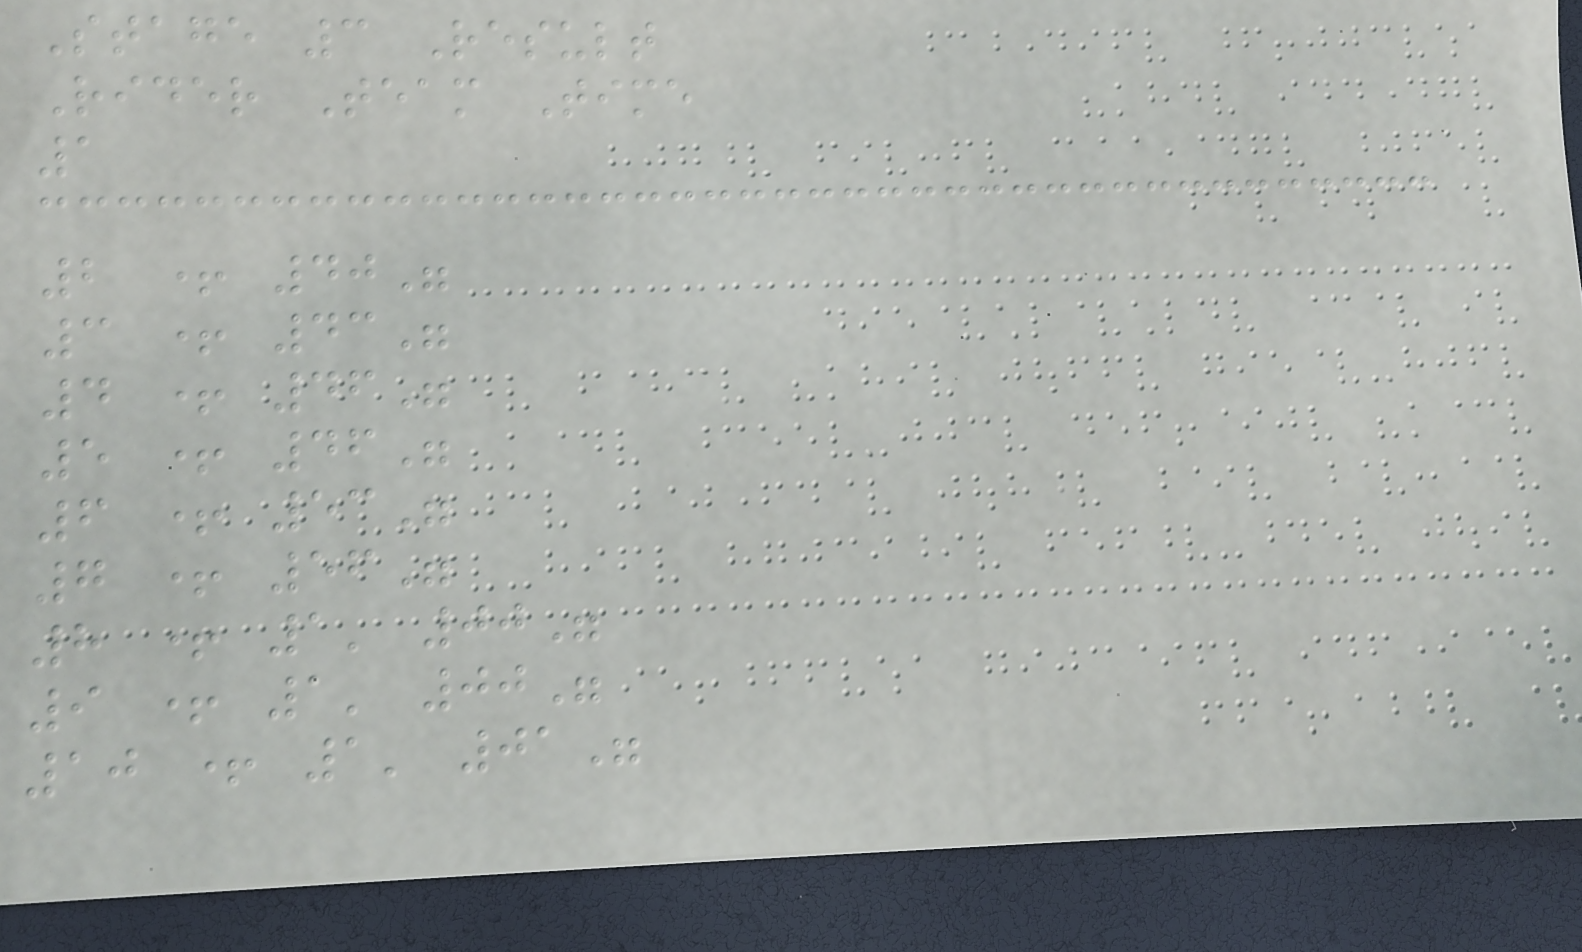Stage 3 Result
Rider Team Time
1
2 + 40"
3 + 43"
4 + 46"
5 + 46"
6 + 53"
7 + 56"
8 + 1' 00"
9 + 1' 00"
10 + 1' 01"
